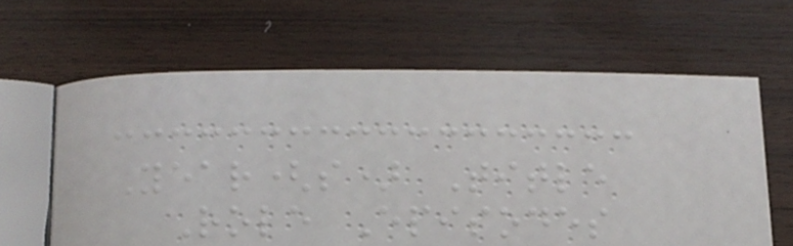Year(s) Title
Role Episodes
